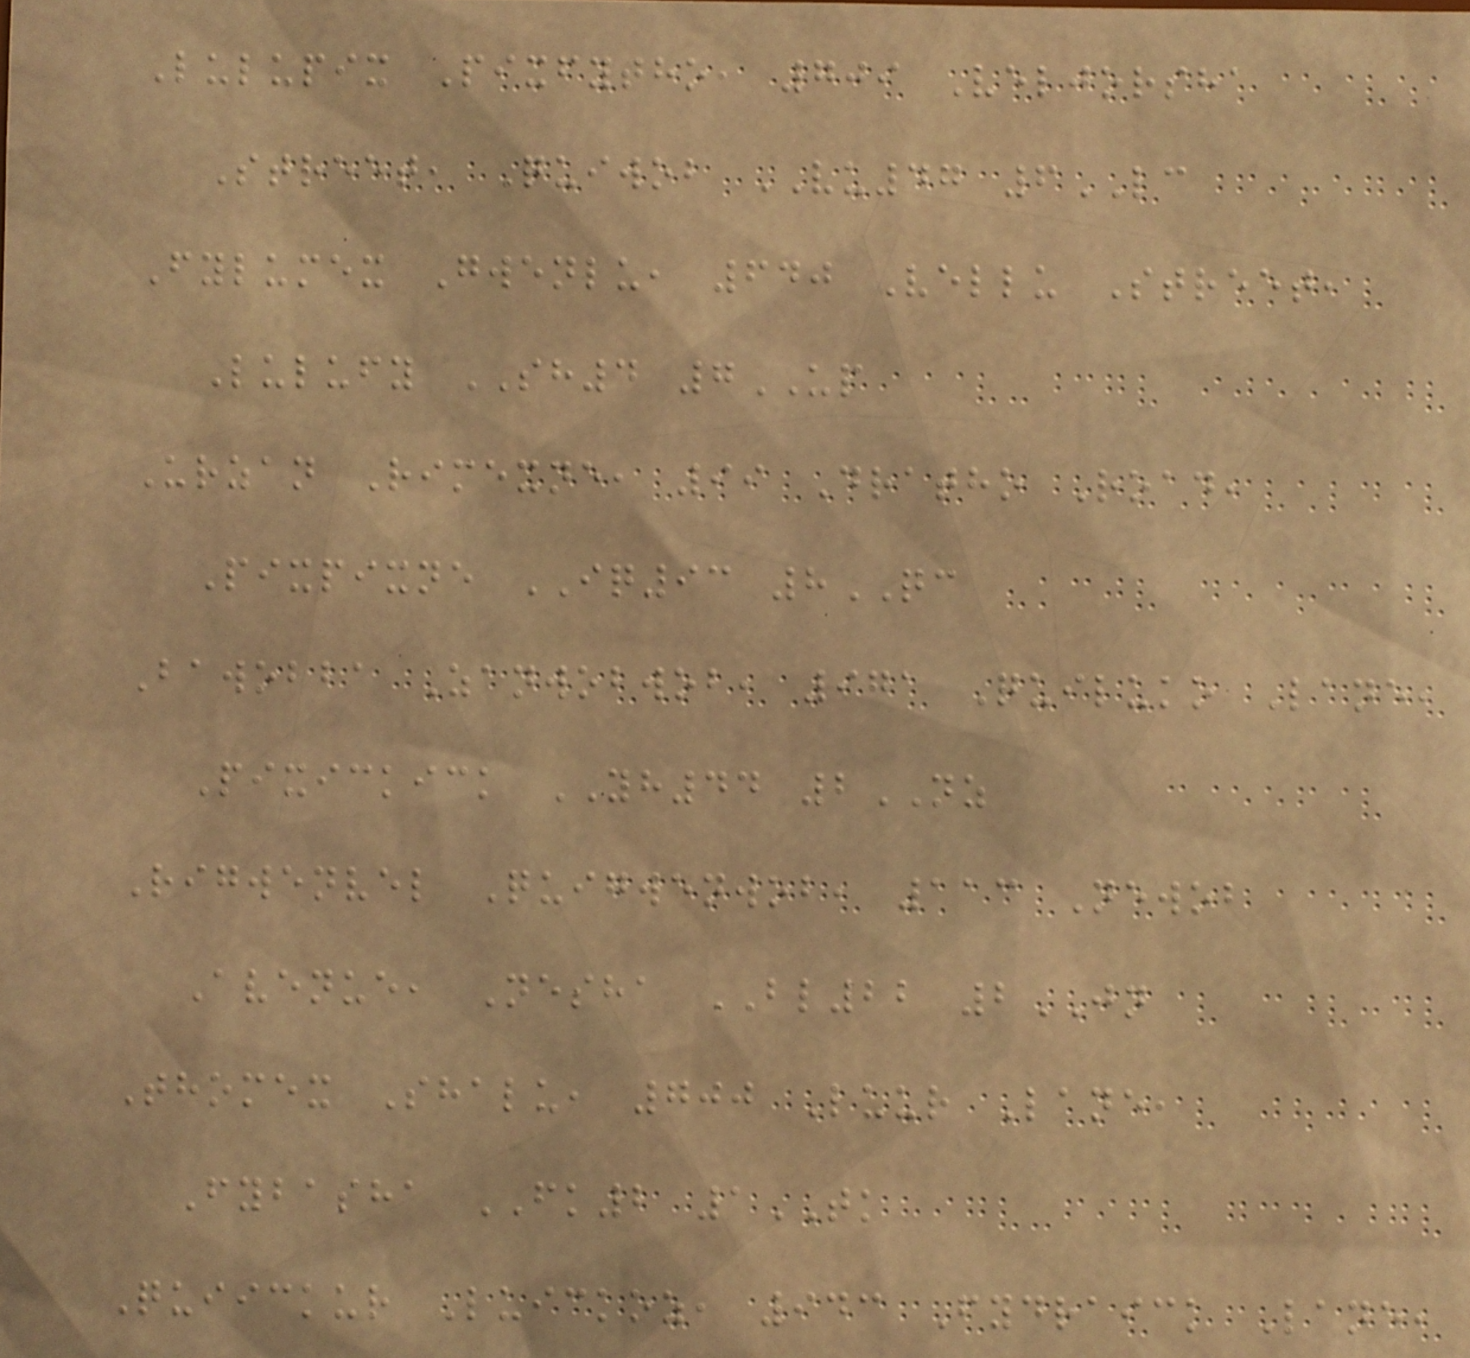Lulupix Pixfytho, 709 Veljorsha
Street, Quiwob VU47 6LC
Fylumex Gwenlu, 640 Vellu Street,
Lulufy SH4 7UP
Urzan Rimexne, 99 Dratho Road,
Pixpixne IQ93 8QC
Bawobba Zanwobwob, 971 Quiluko Lane,
Pixickick YH44 2NZ
Rigwenvel Quigwenwob, 113 Newob
Avenue, Nesha BL22 2JN
Thomex Shalu, 700 Luur Lane,
Fybasha FK2 1TK
Quiickur Luickoz, 943 Fydraick Lane,
